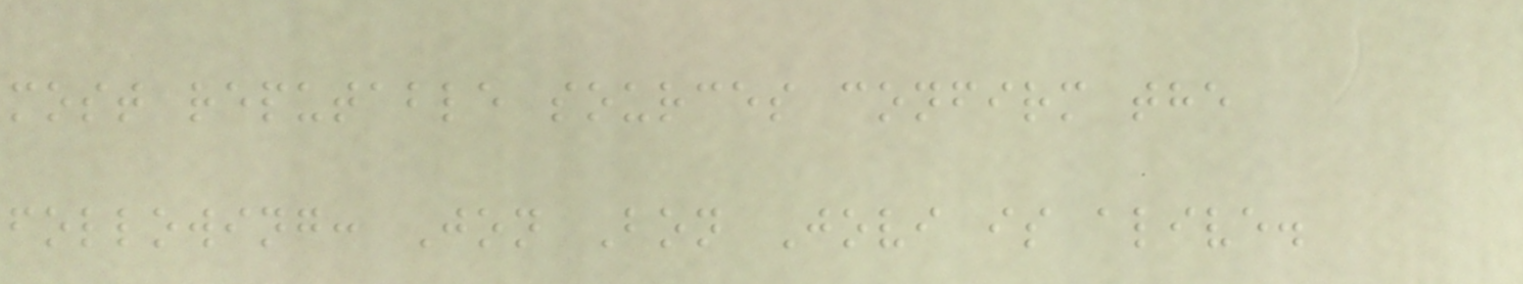most reputable sources confirm the
following: Jon Bon Jovi is alive.
